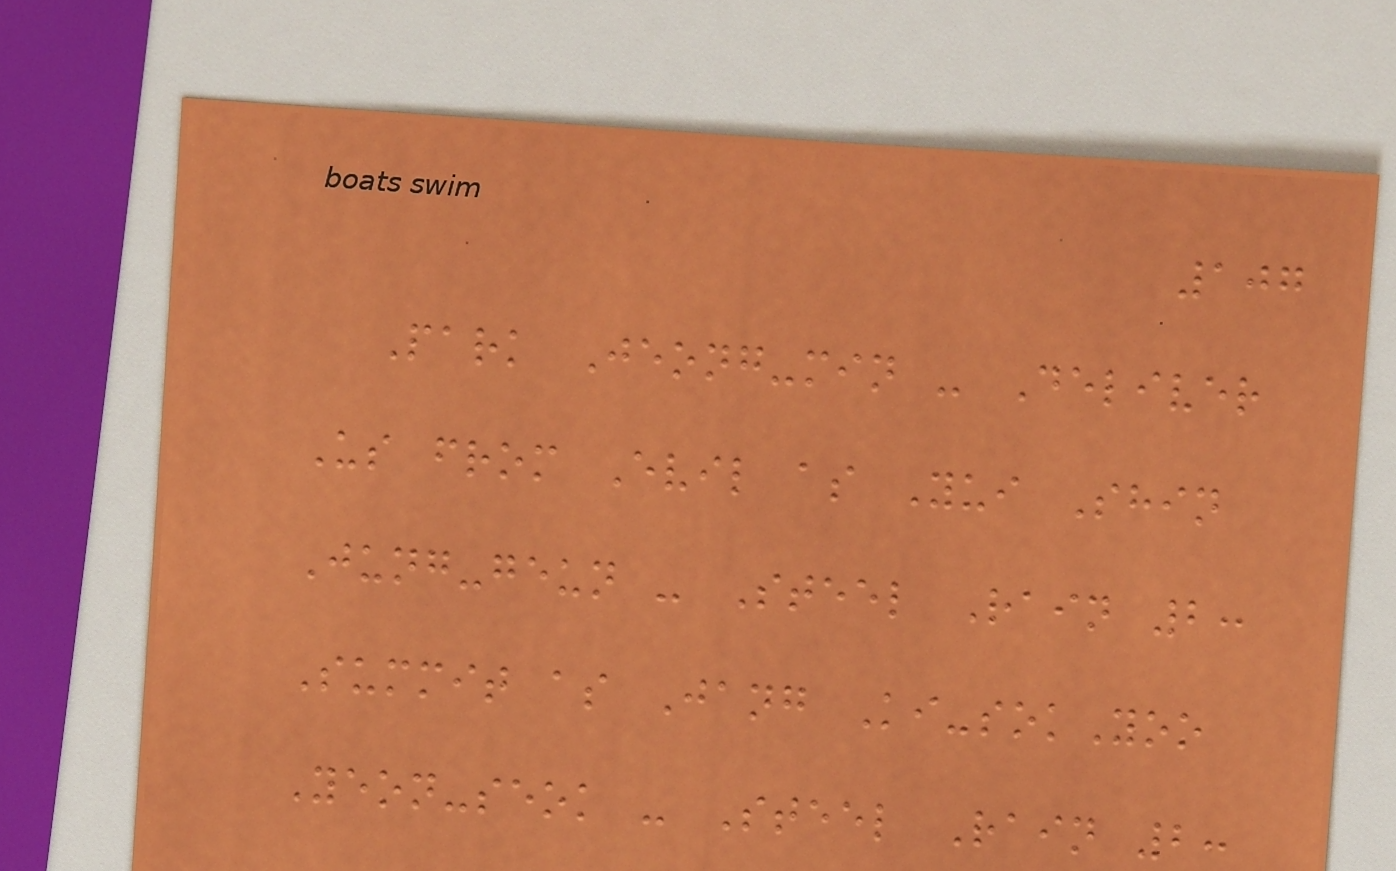107
Park Jeong-min - Deliver
Us from Evil as Yui Shin
Jung-geun - Steel Rain 2:
Summit as Jang Ki-sokYoo
Yeon-seok - Steel Rain 2:
